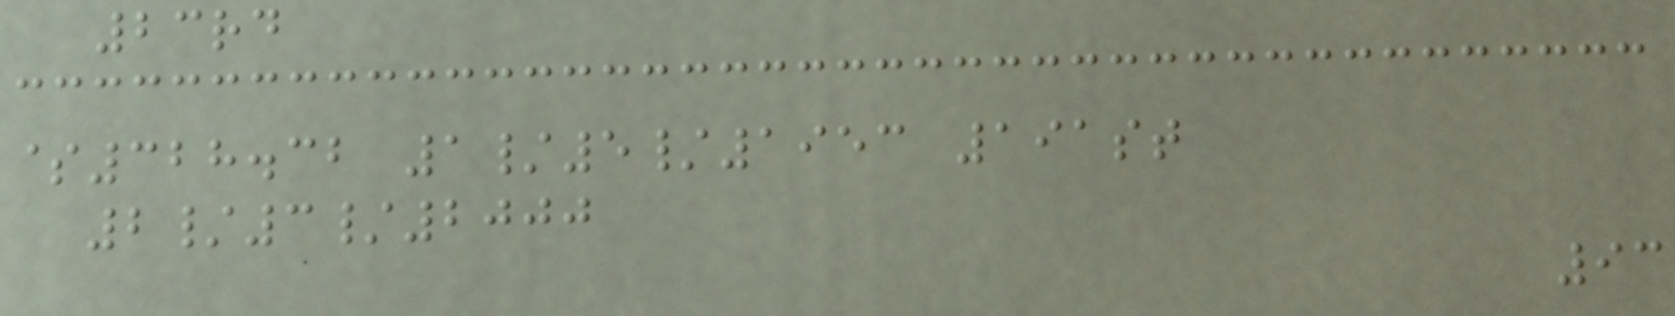23rd
$328.32 1/5/1953 191st
2/3/2000
93
